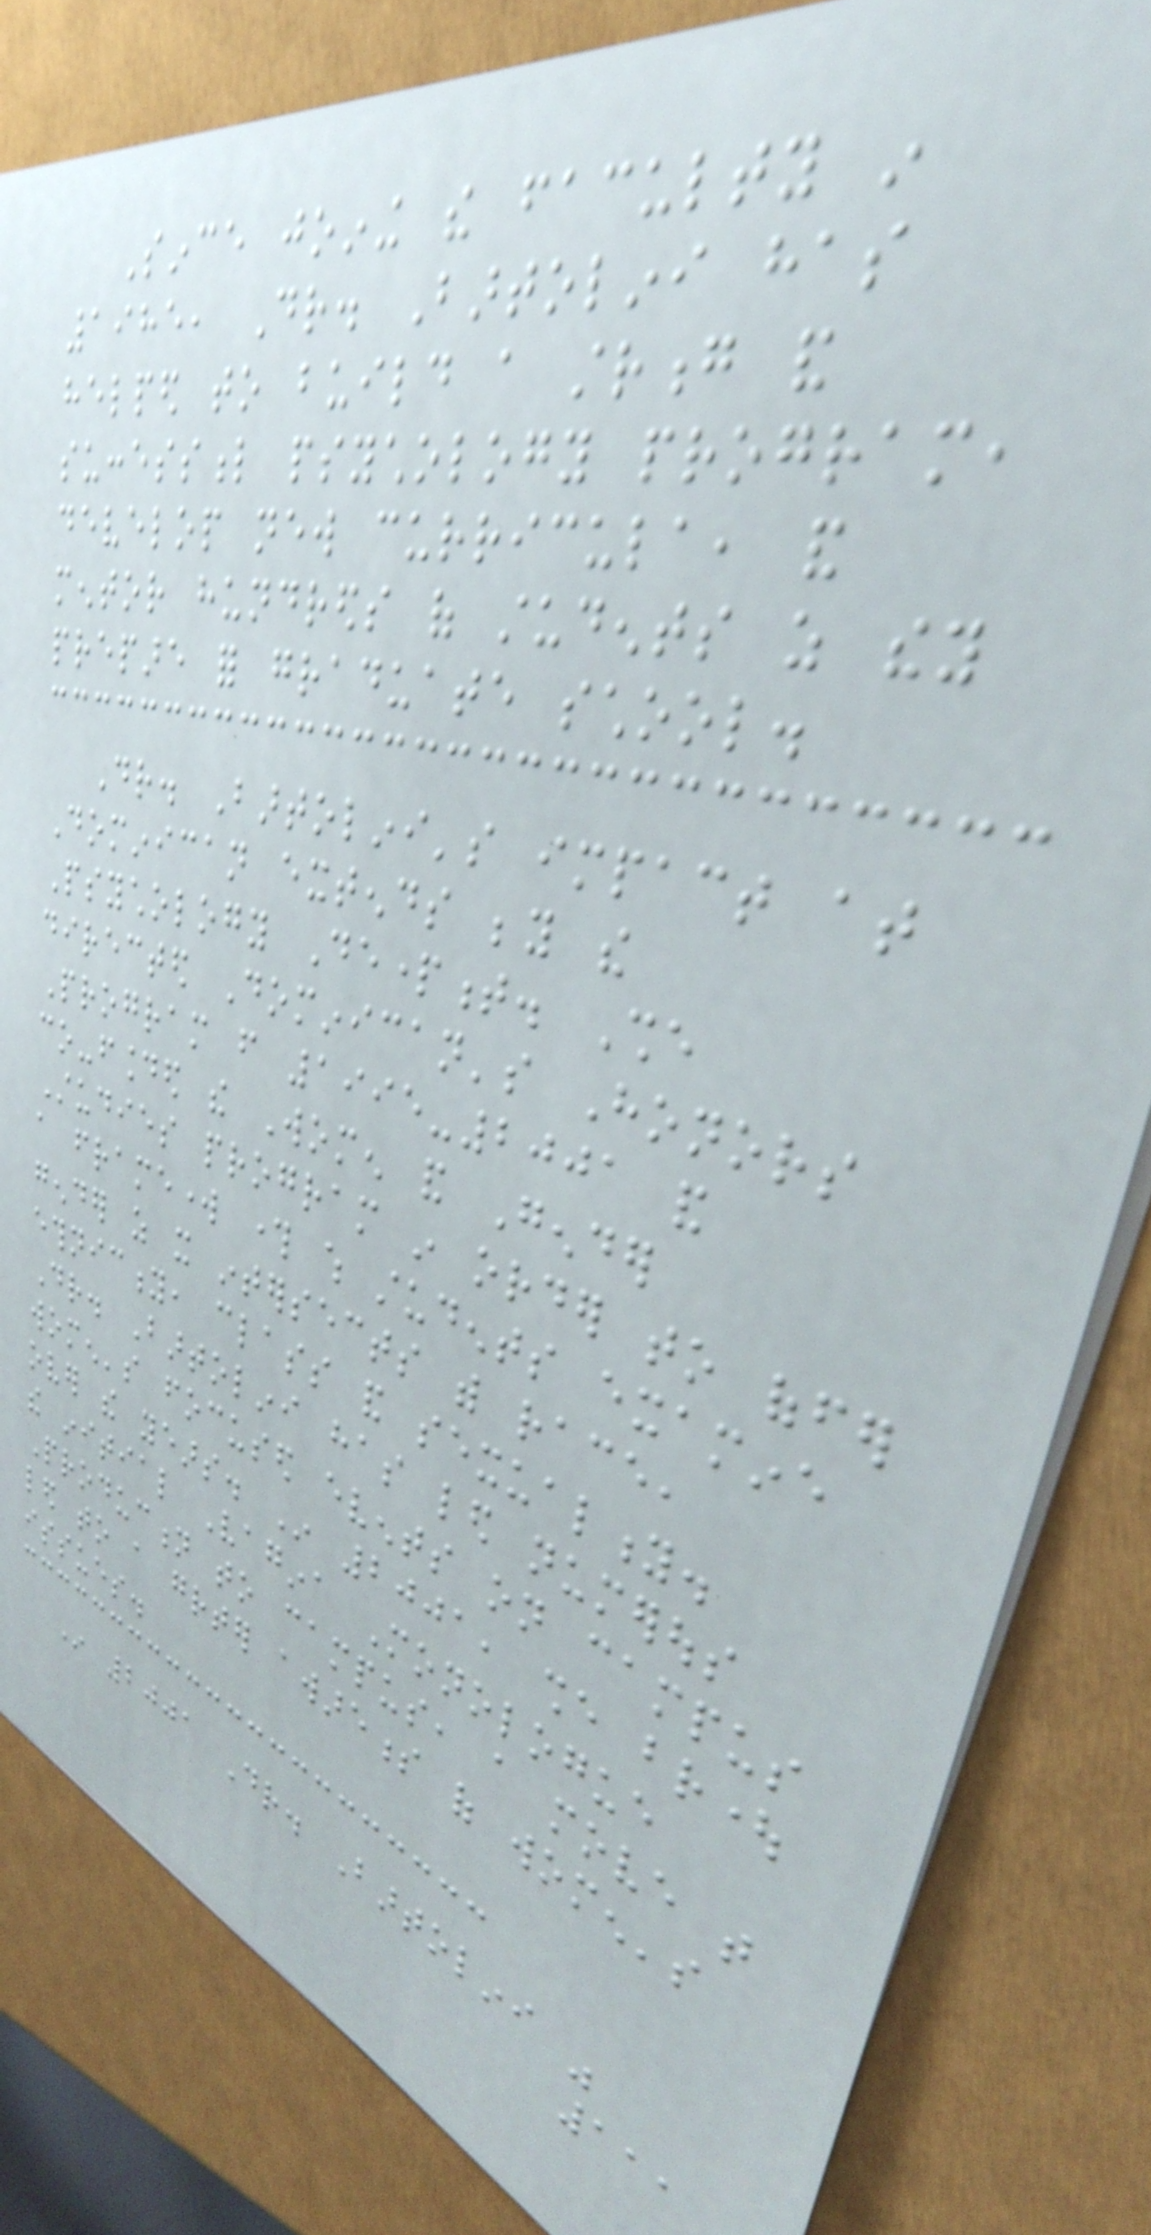Since joining the faculty in
1985, Dr. Bartolini has
helped to build a strong and
successful psychology program,
develop new curricula, and
mentor hundreds of students as they
prepare for graduate school.
Dr. Bartolini's impact at
Dominican extends beyond the
Psychology Department. She
directed Dominican's Honors
Program from 1995-2001 and
co-founded the Women and Gender
Studies program in order to offer
a framework through which students examine
gender as it intersects with race,
ethnicity, class and sexuality.
Dr. Bartolini has led numerous
women's focused events on campus
over the years. In 2001, she brought
the initial Vagina Monologue
Production to campus, a move that
led to a greater awareness of women's
issues.
In 2001 Dr. Bartolini was
111
